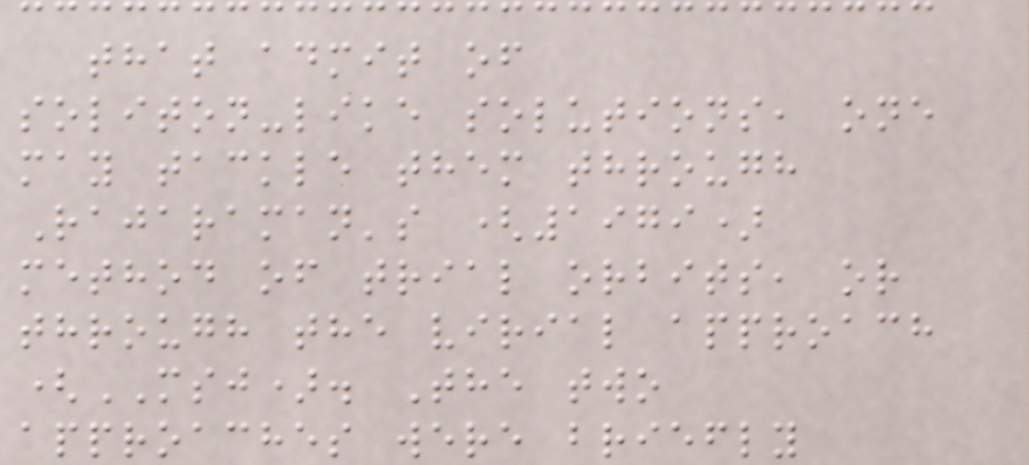that admit of
soliton-like solutions, one
may tackle them through
Rajaraman's (1979)
method of trial orbits, or
through the virial approach
(MSJ). The two
approaches were briefly
